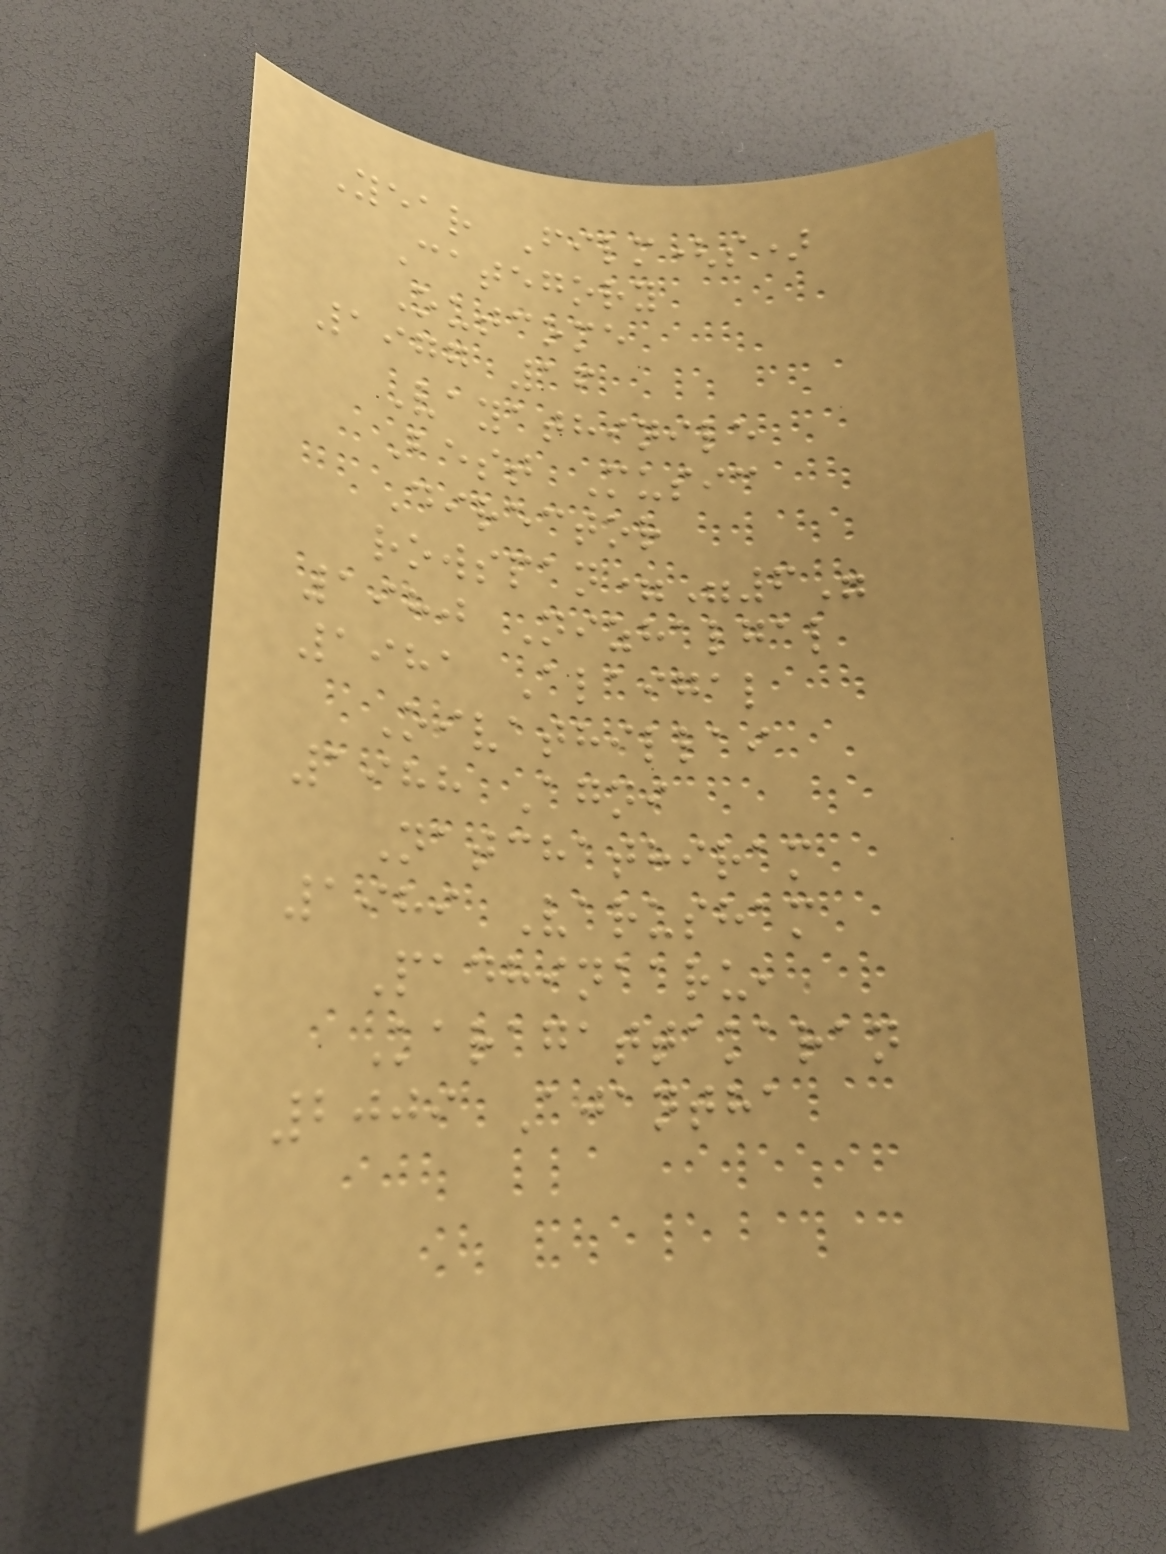Year Film(s)
Category
Outcome
1977 16
Vayathinile
Best Music
Director
rowspan="6"
1980 Nizhalgal
1981 Alaigal
Oivathillai
1988 Agni
Natchathiram
1989 Varusham
Padhinaaru,
Karagattakaran
2009 Ajantha
